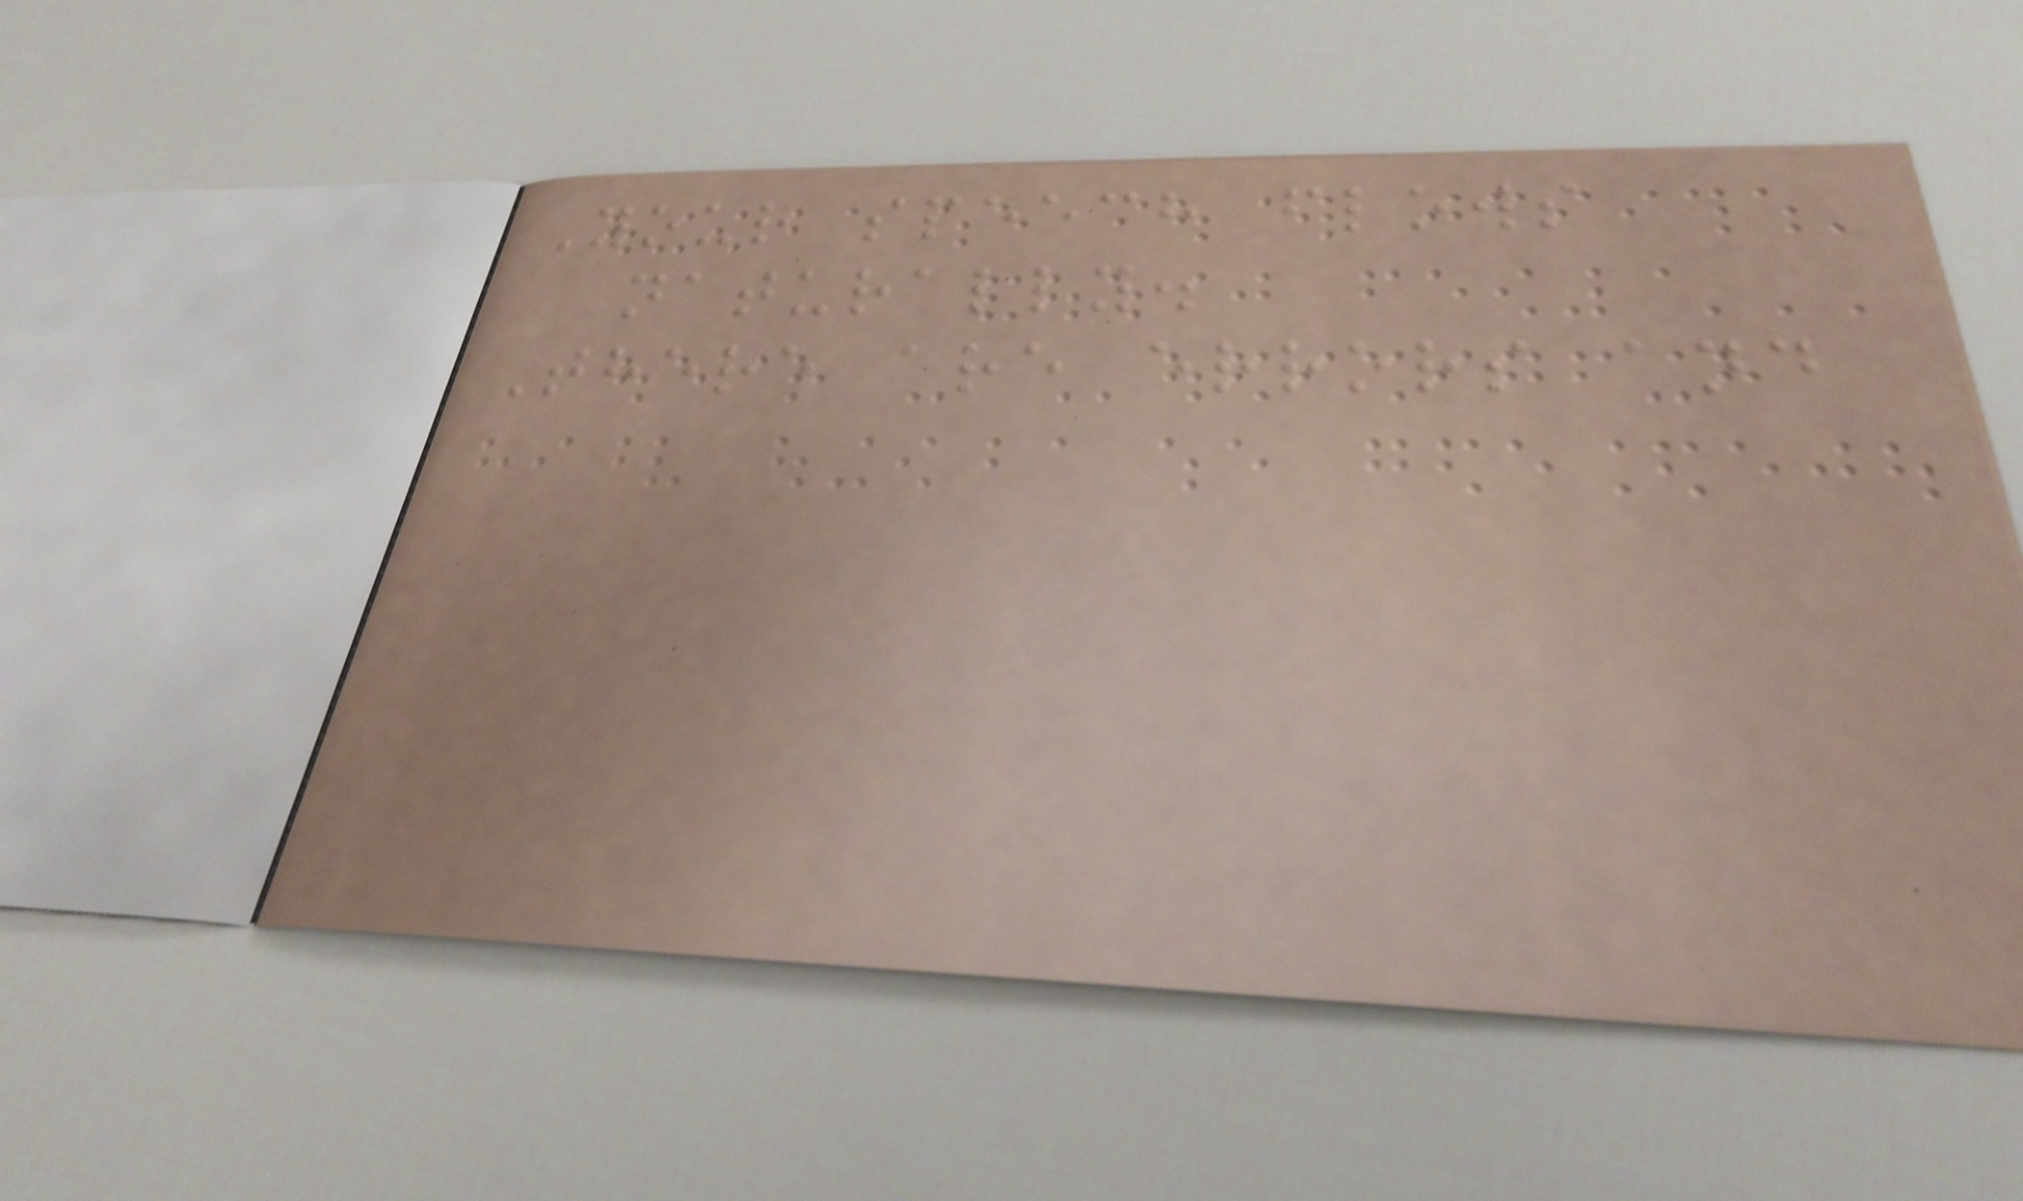Your speech flows
naturally.
There are errors and
